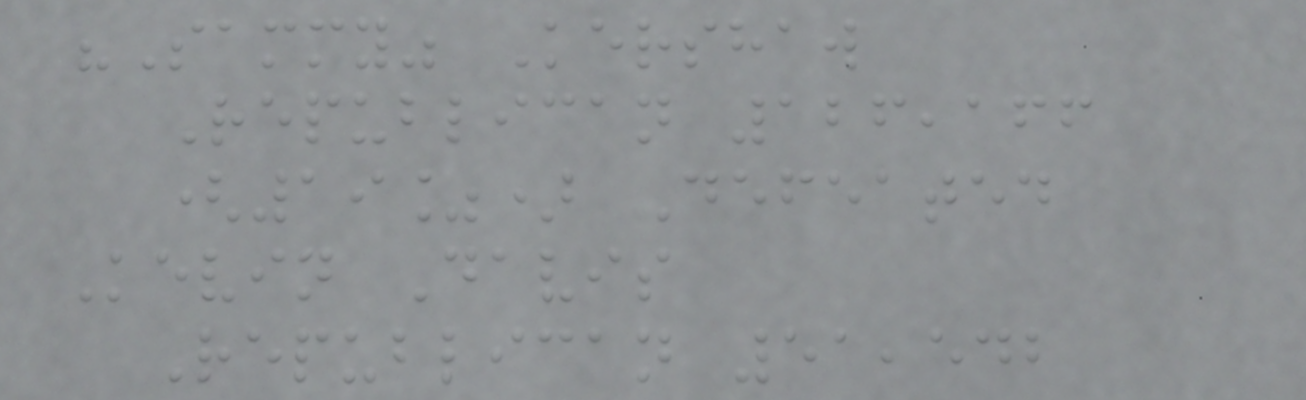"Sammy" Kershaw
Republican 126,166
(19%) Defeated
Kevin Davis
Republican 51,542
